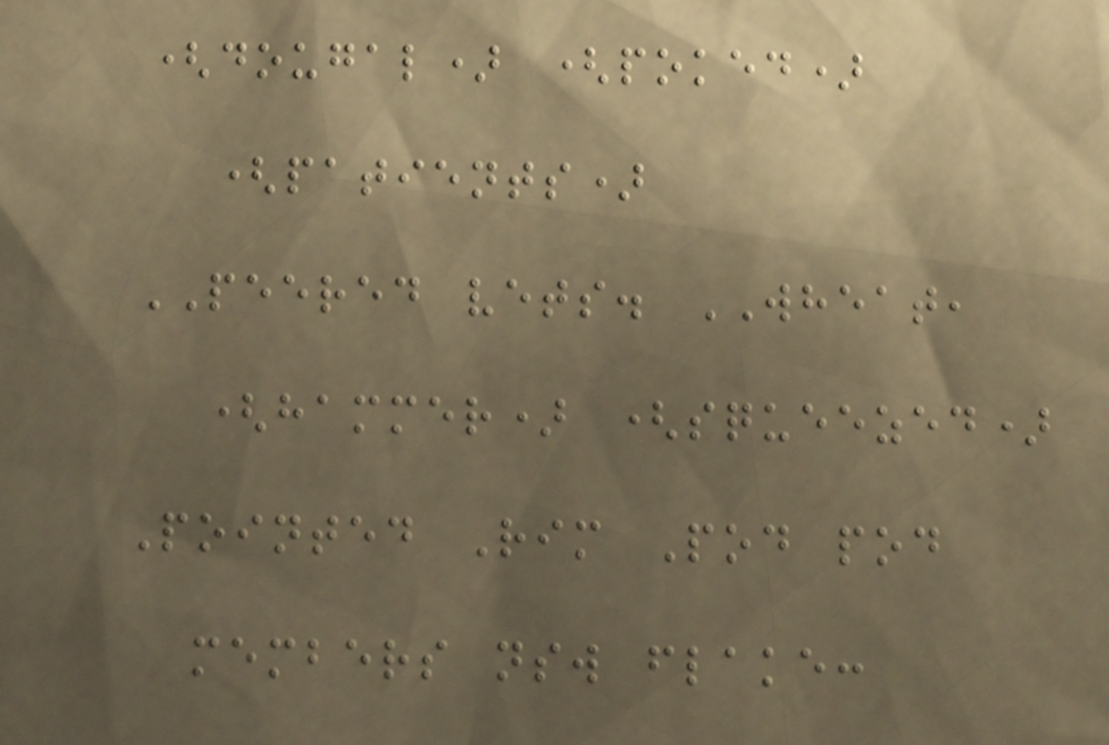(dougal) (poked)
(patients)
PEERED vets. WHEAT,
(hammer) (squeezed)
Pointed Rim Pod pod
members nsw flake:
